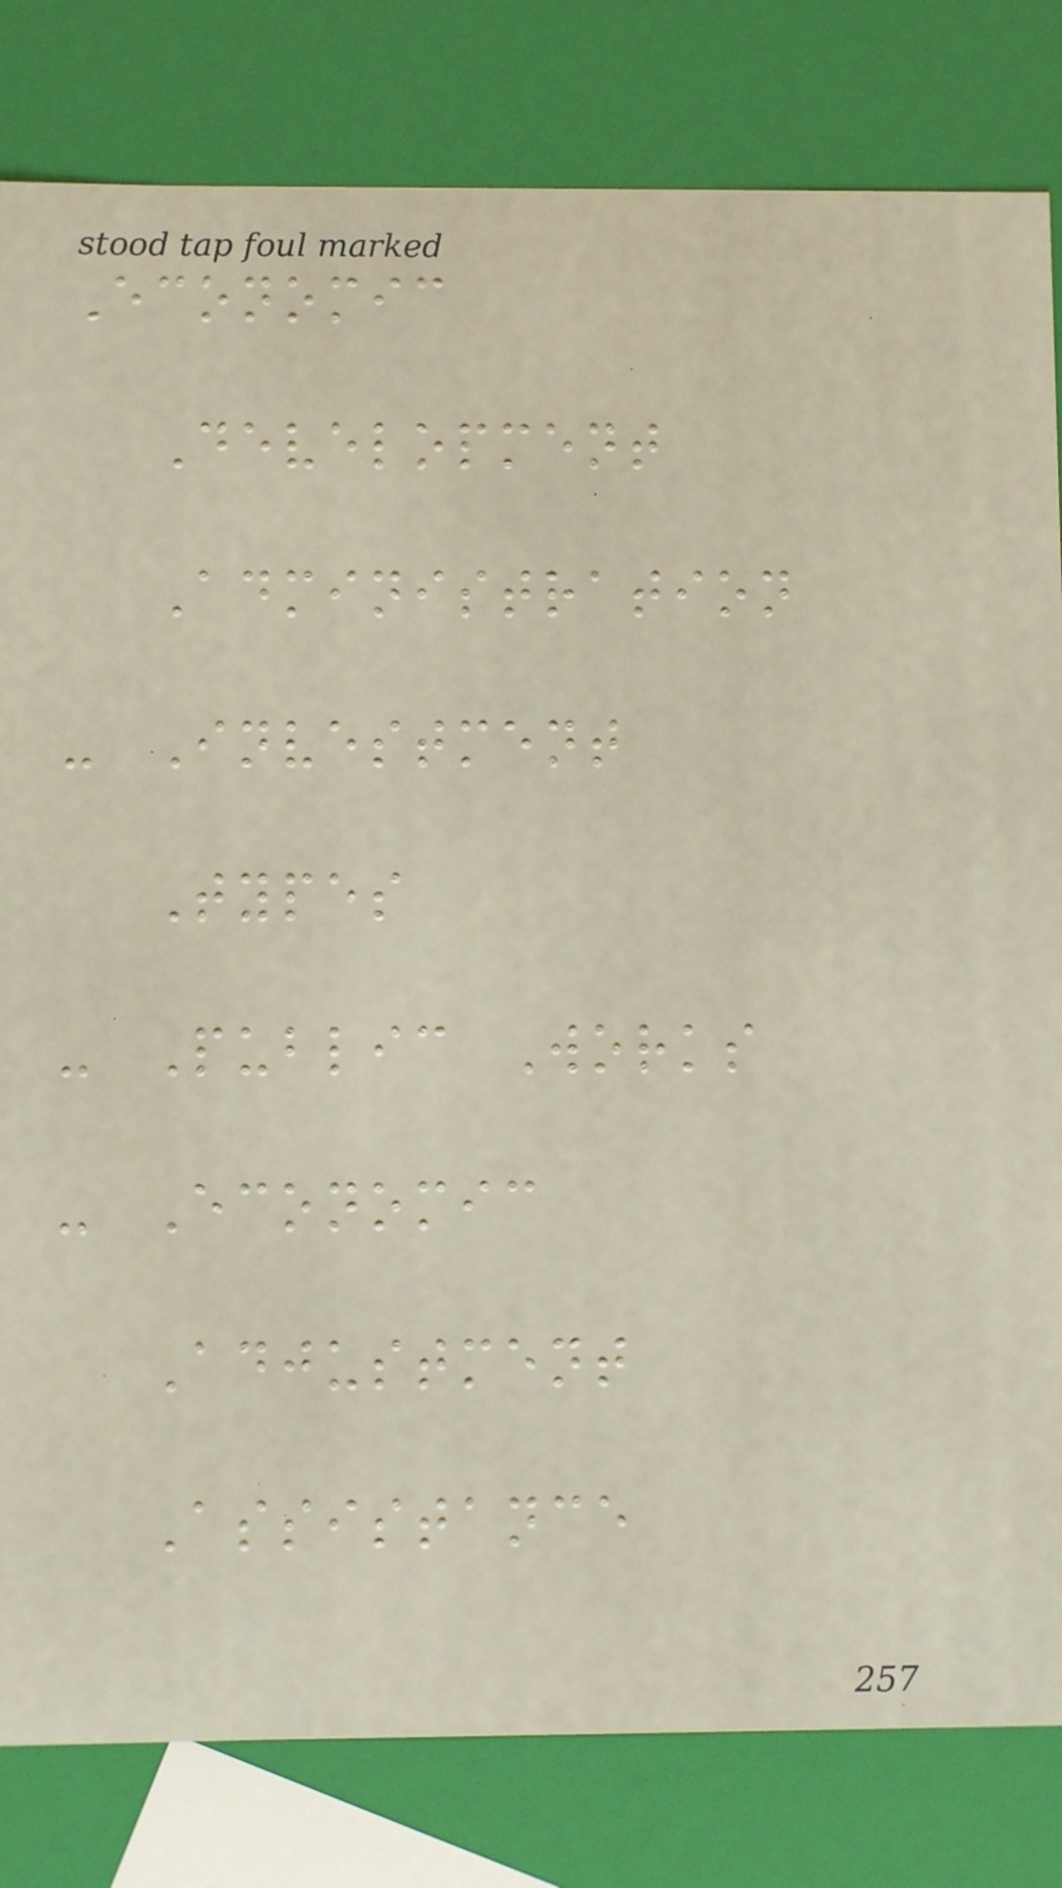Economic
Development
Administration
- Investment
Types
- Public Works
- Economic
Adjustment
Assistance
